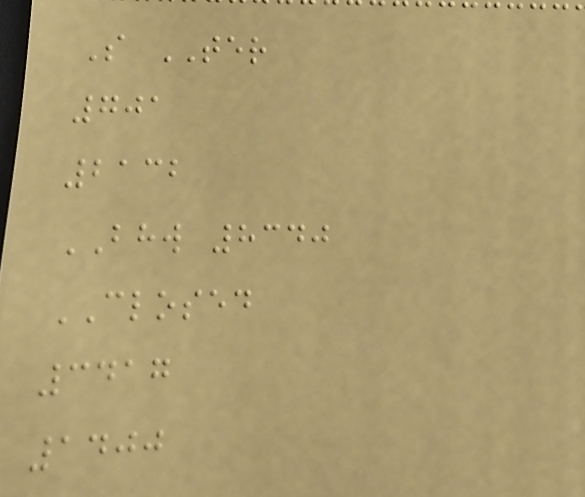S TER
701
2132
BHW 8340
CLOSED
3417
1400
